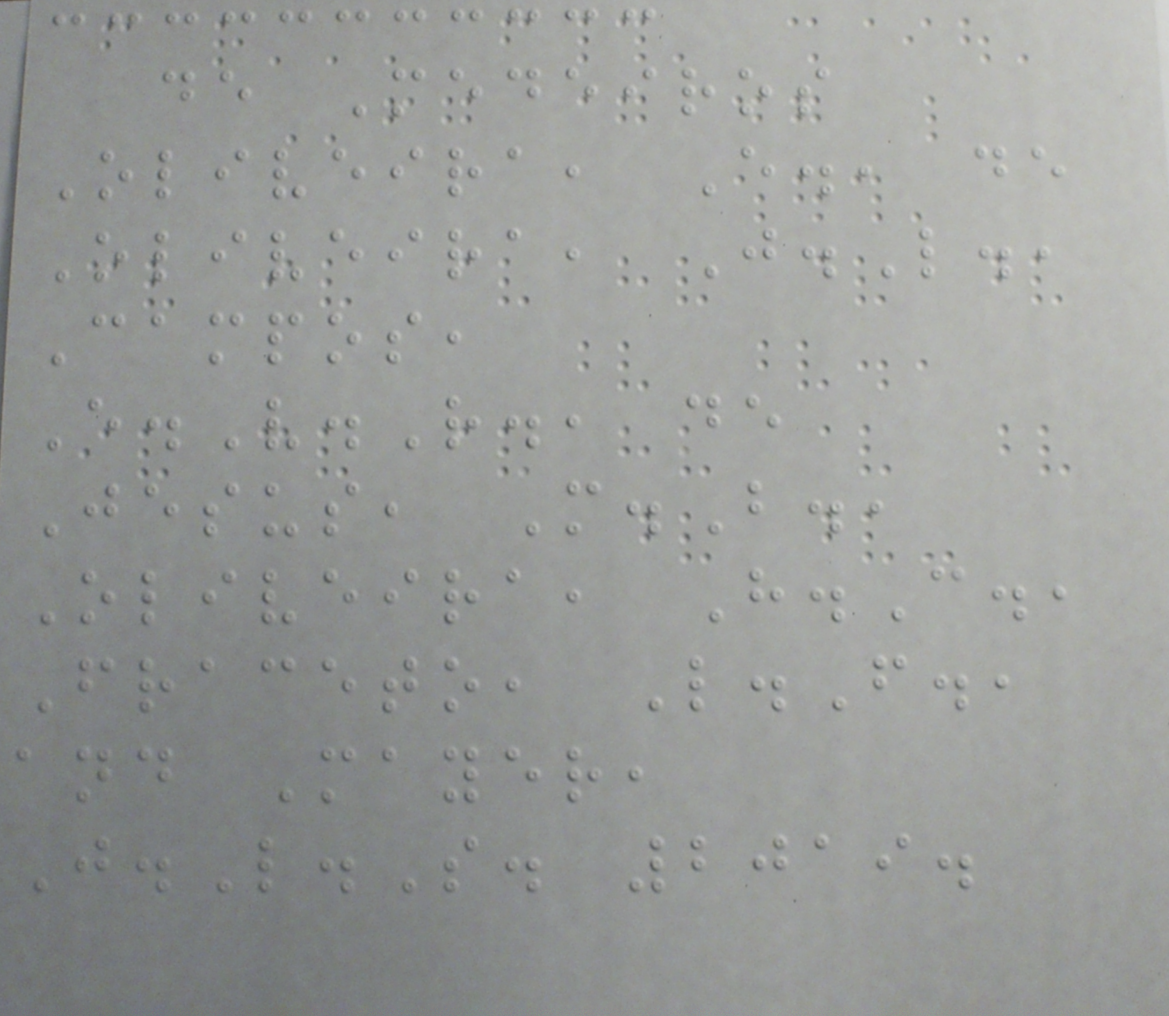de Medeiros
Oliveira, E., de
Oliveira, J.L.,
Campos,
E.V.R., de
Jesus, M.B.,
Oliveira, H.C.,
Fraceto, L.F.,
and Mayer,
J.L.S. 2019.
